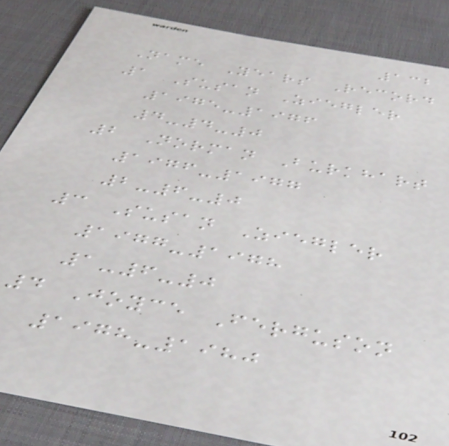132
Name Years Record
1 Susan Ziegler
1975-1976
4-4-0
2 Norman Burkhart
1976-1977
2-6-0
3 Susan Ziegler
1977-1978
1-6-0
4 Joyce Ferguson
1978-1980
